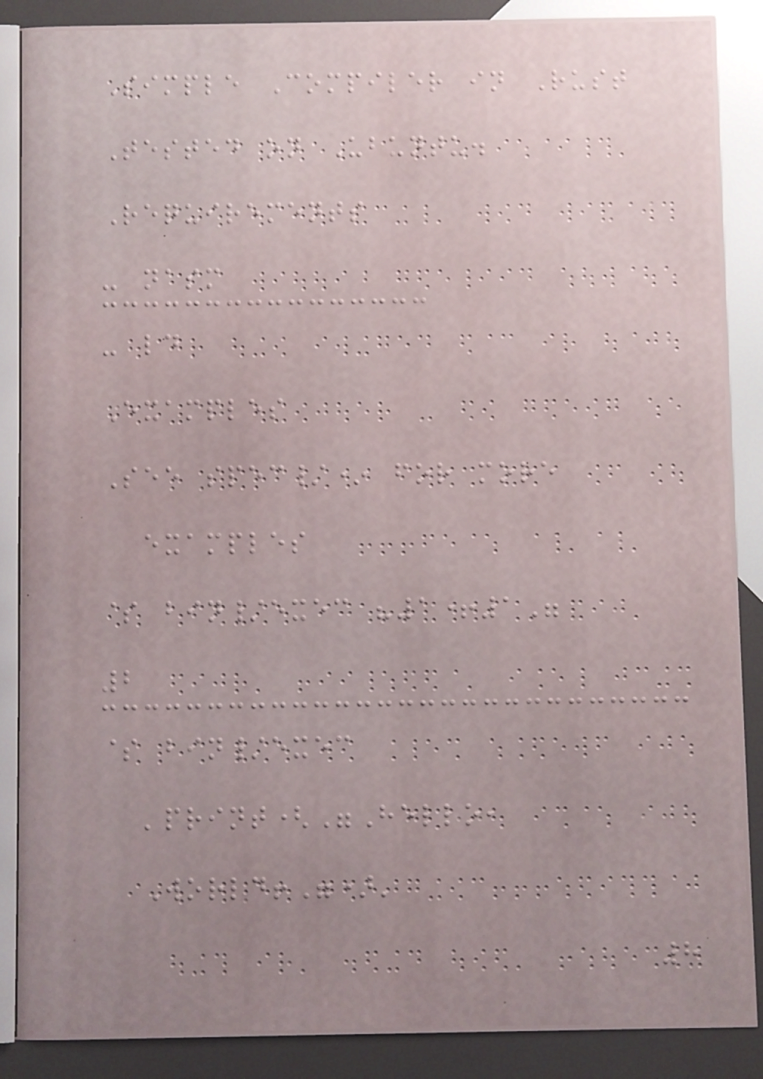Simple Compiler in Rust
Tested on Ubuntu.
Requirements
- nasm
- ld
Examples
See spec/* for more
examples
$ bin/exec "1+1"
2
$ bin/exec
'print("Hello,
World!")'
8
